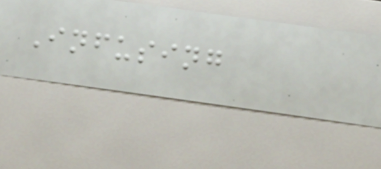Infusing
